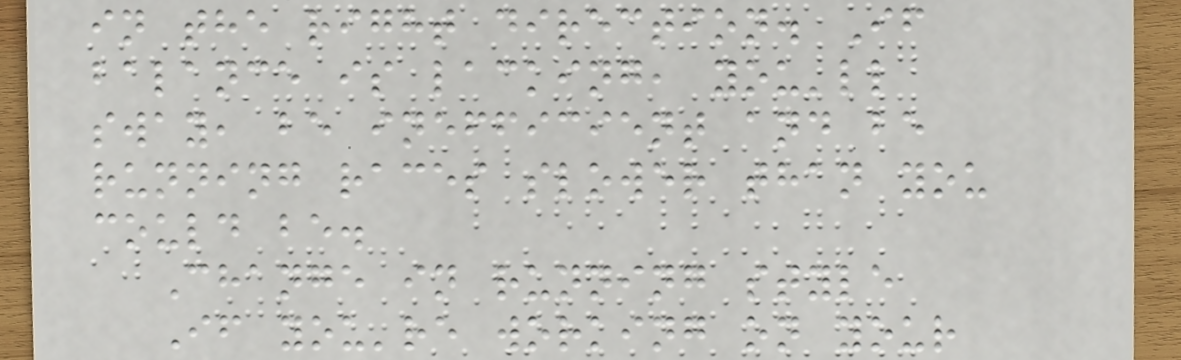in the right direction. If
balance is lacking, you'll
sway, be inefficient and be
running races slower than you
could be.
Change in running style
If you're working on your
